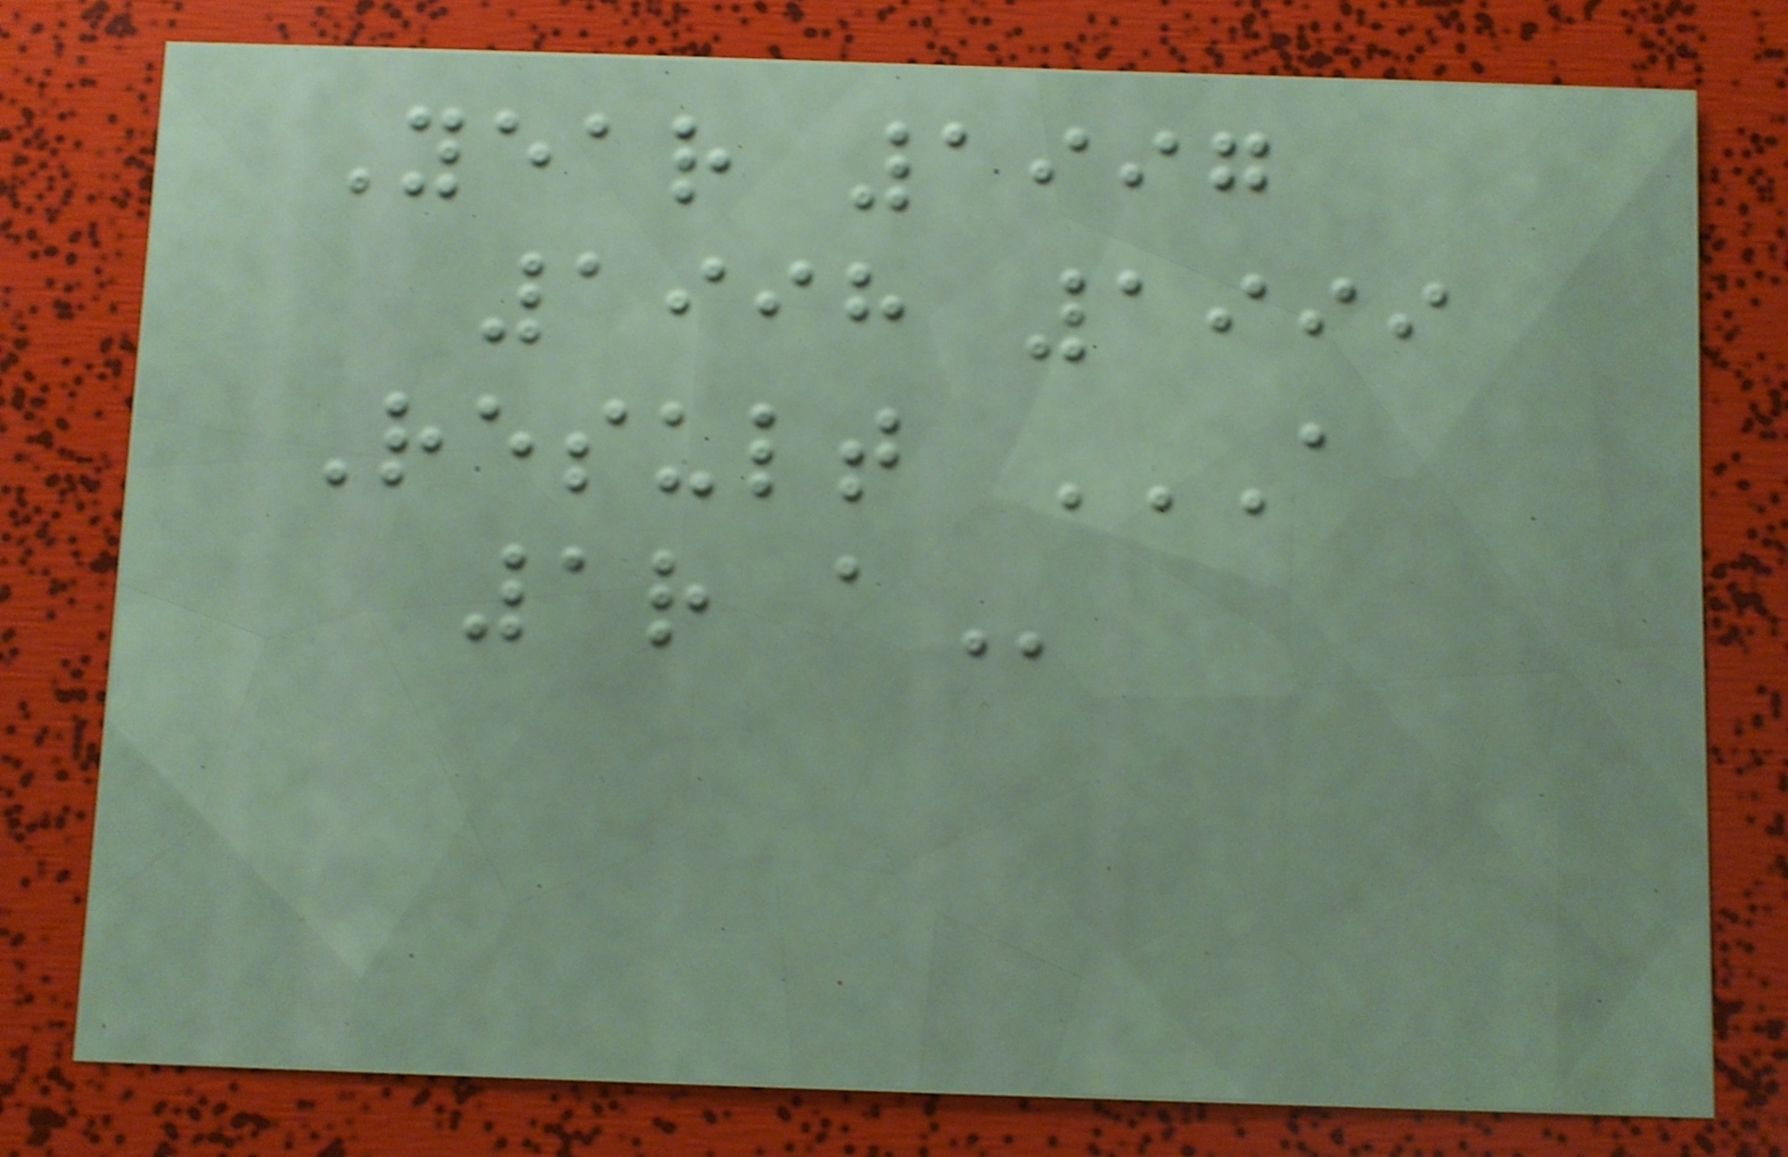Year 1997
1998 1999
Result A
1R A
